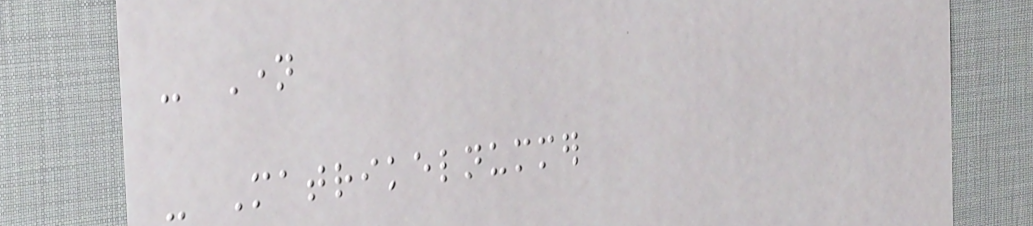- Name
- Matrikelnummer
